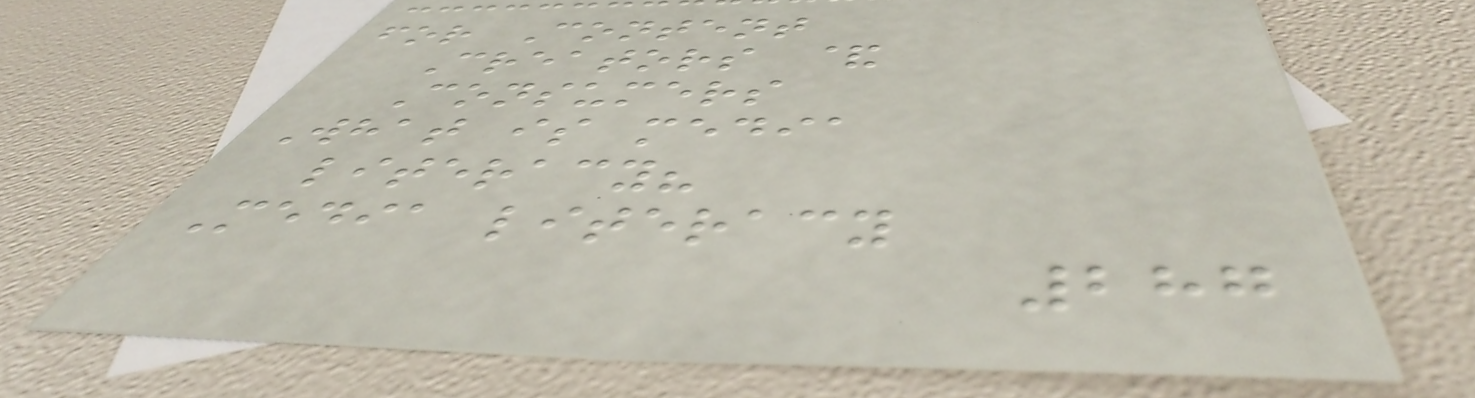for Content
Creators &
Consumers
What is media
literacy?
Media literacy
287
